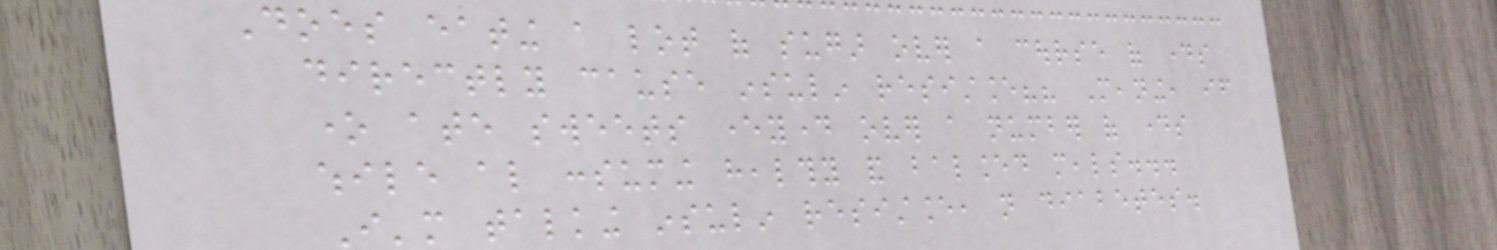Does eating a lot of sugar over a course of days
directly cause insulin resistance?? Meaning, if
one ate sweets everyday over a number of days
while also consuming healthy and balanced meals...
I'm talking insulin resistance, not diabetes.
